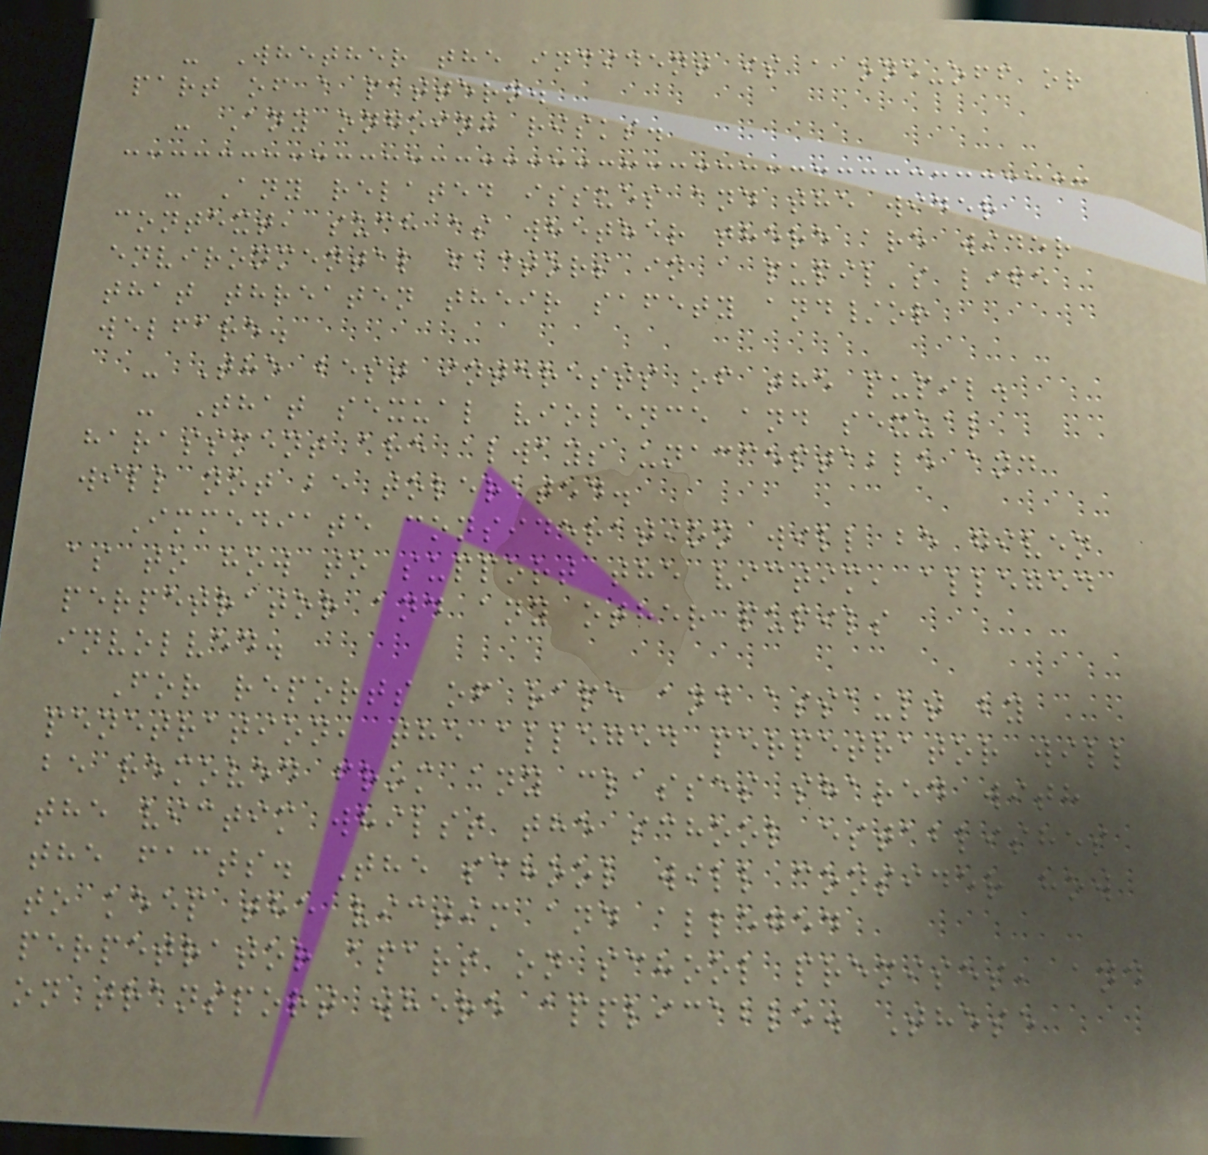- Whether the incident is a one-off or
part of a pattern.
- Any ongoing risks.
- Any related issues and the wider
context, such as whether there are wider
environmental factors in a pupil's life
that threaten their safety and/or
welfare.
- The best interests of the pupil.
- That sexual violence and sexual
harassment are always unacceptable and
will not be tolerated.
Immediate consideration will be given
as to how to support the victim, alleged
perpetrator and any other pupils
involved.
For reports of rape and assault by
penetration, the alleged perpetrator will
be removed from any classes shared with
the victim whilst the school establishes
the facts. The school will consider how
to keep the victim and alleged
perpetrator apart on school premises, and
on transport where applicable. These
